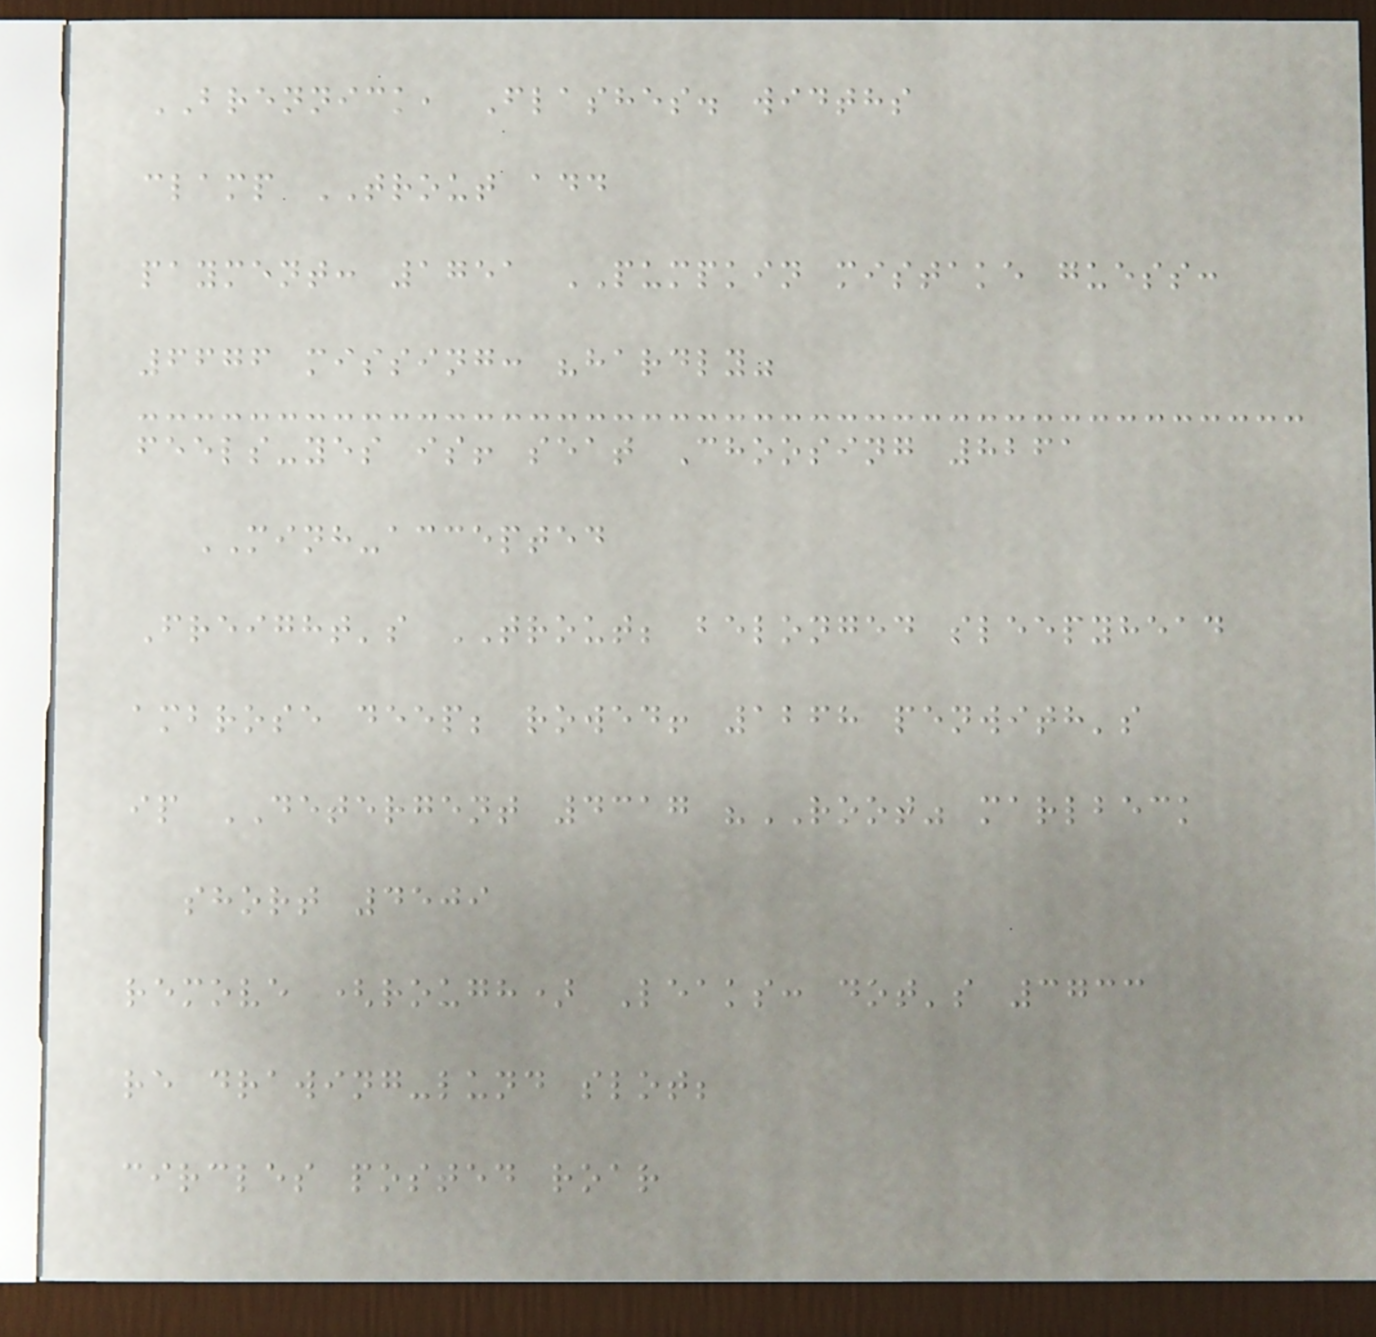BRENNICK, Flashes. widths
clamp TROUT add
payment: 1751 PUMPKIN mistake guess:
6676 missing: "hardly"
feels-yes is! seat Choosing 8261
MINH-accepted
Freight's TROUT; belonged sleepyhead
ambrose deep; rowed! 1268 penwith's
ip DETERGENT 4317 "ROOT" marlbeck
short 4509
remove (rough) Leaks: dot's 3733
re drawing-lund slot;
circles posted roar
